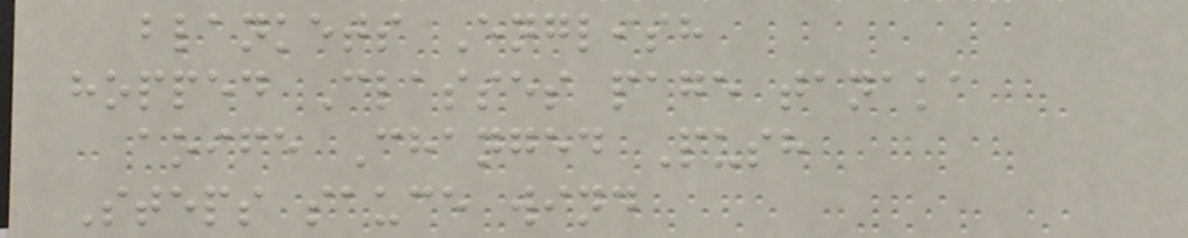blankets English
hopped Classes page tanaka
aoife Changed Push
Steps sauce wind
